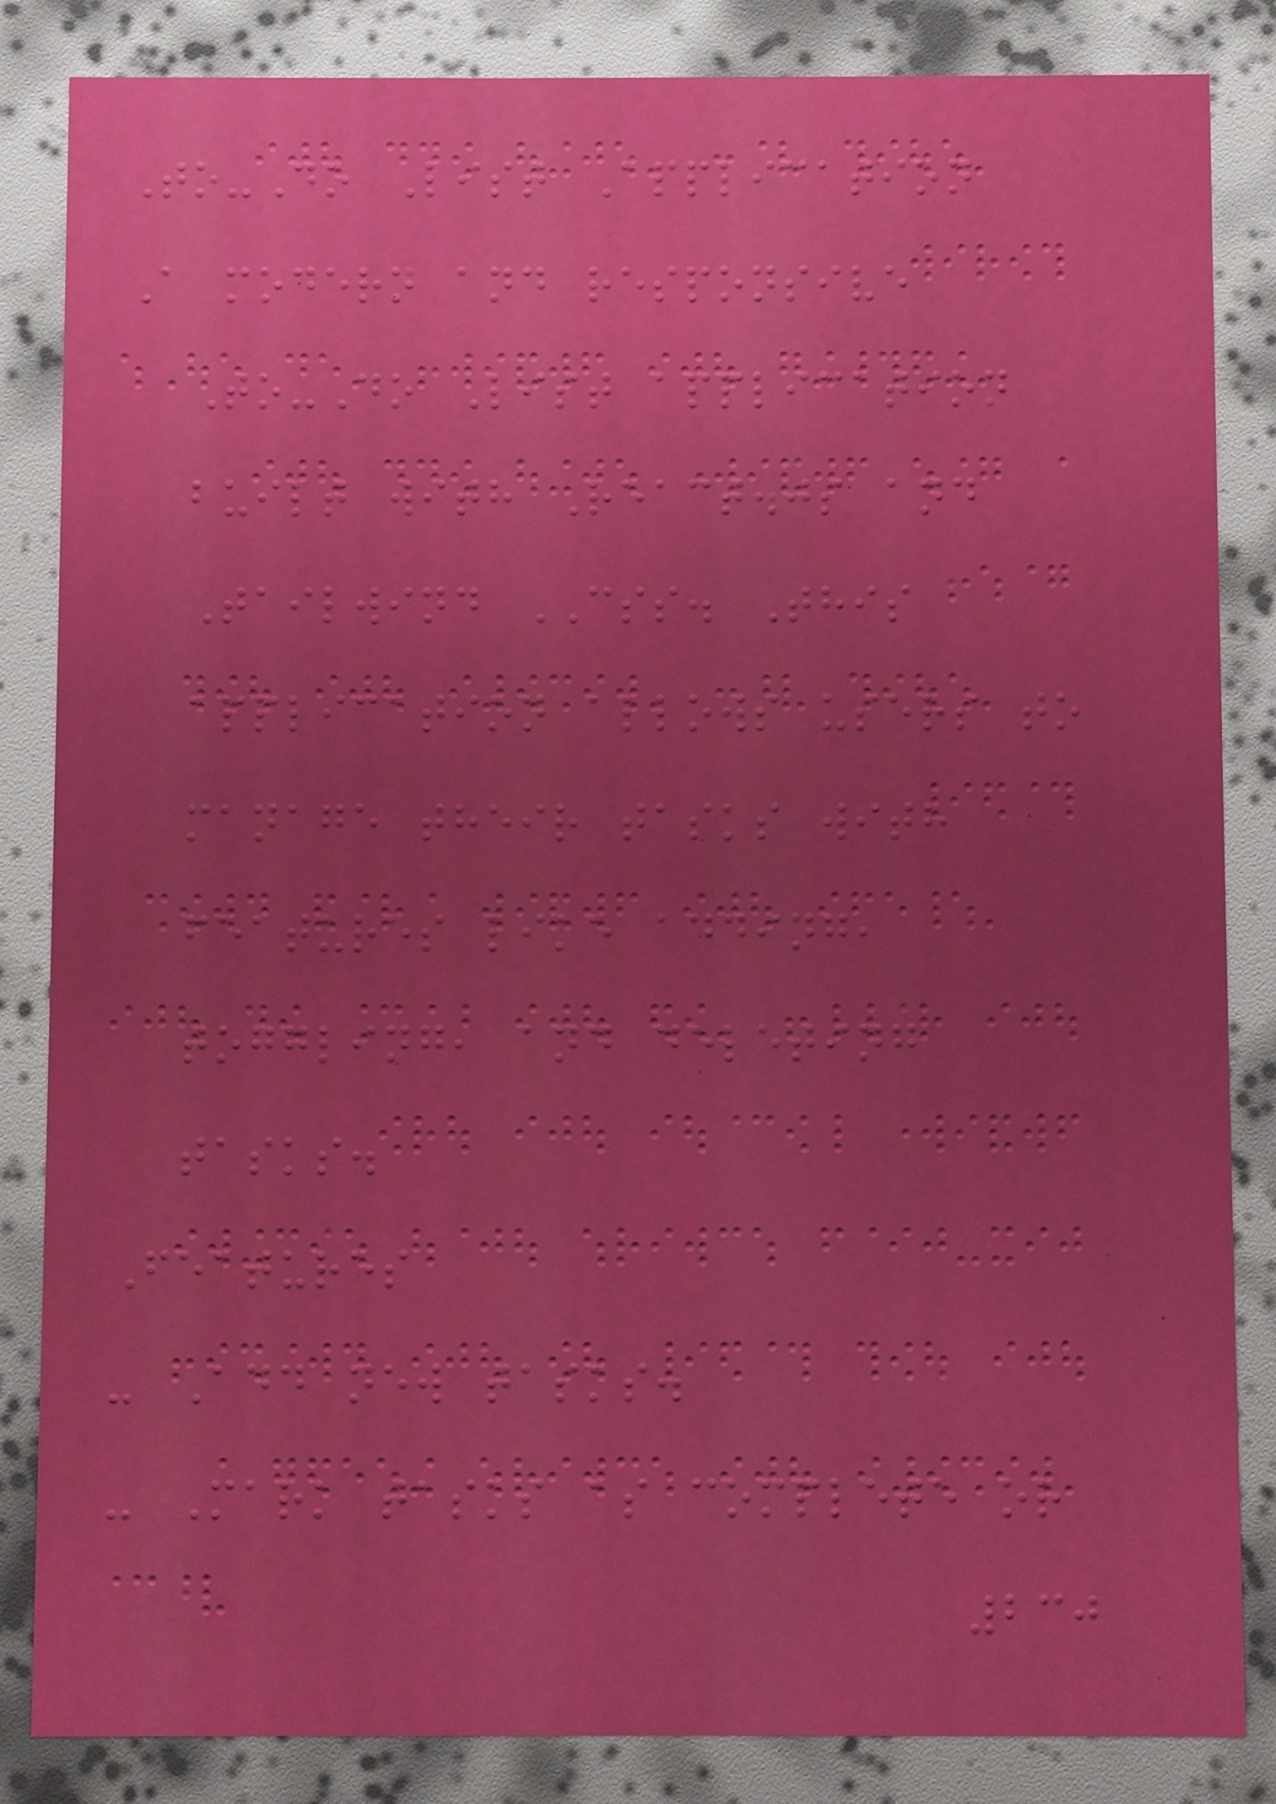To-Do List Application
A modern and responsive
To-Do List application
built with React.js and
Tailwind CSS. This
application allows users to
manage their tasks with
features like adding,
toggling, and deleting
tasks.
Features
- Add new tasks.
- Mark tasks as complete or
230
